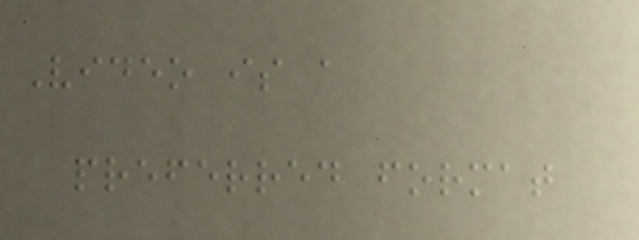Video is a
preferred format
